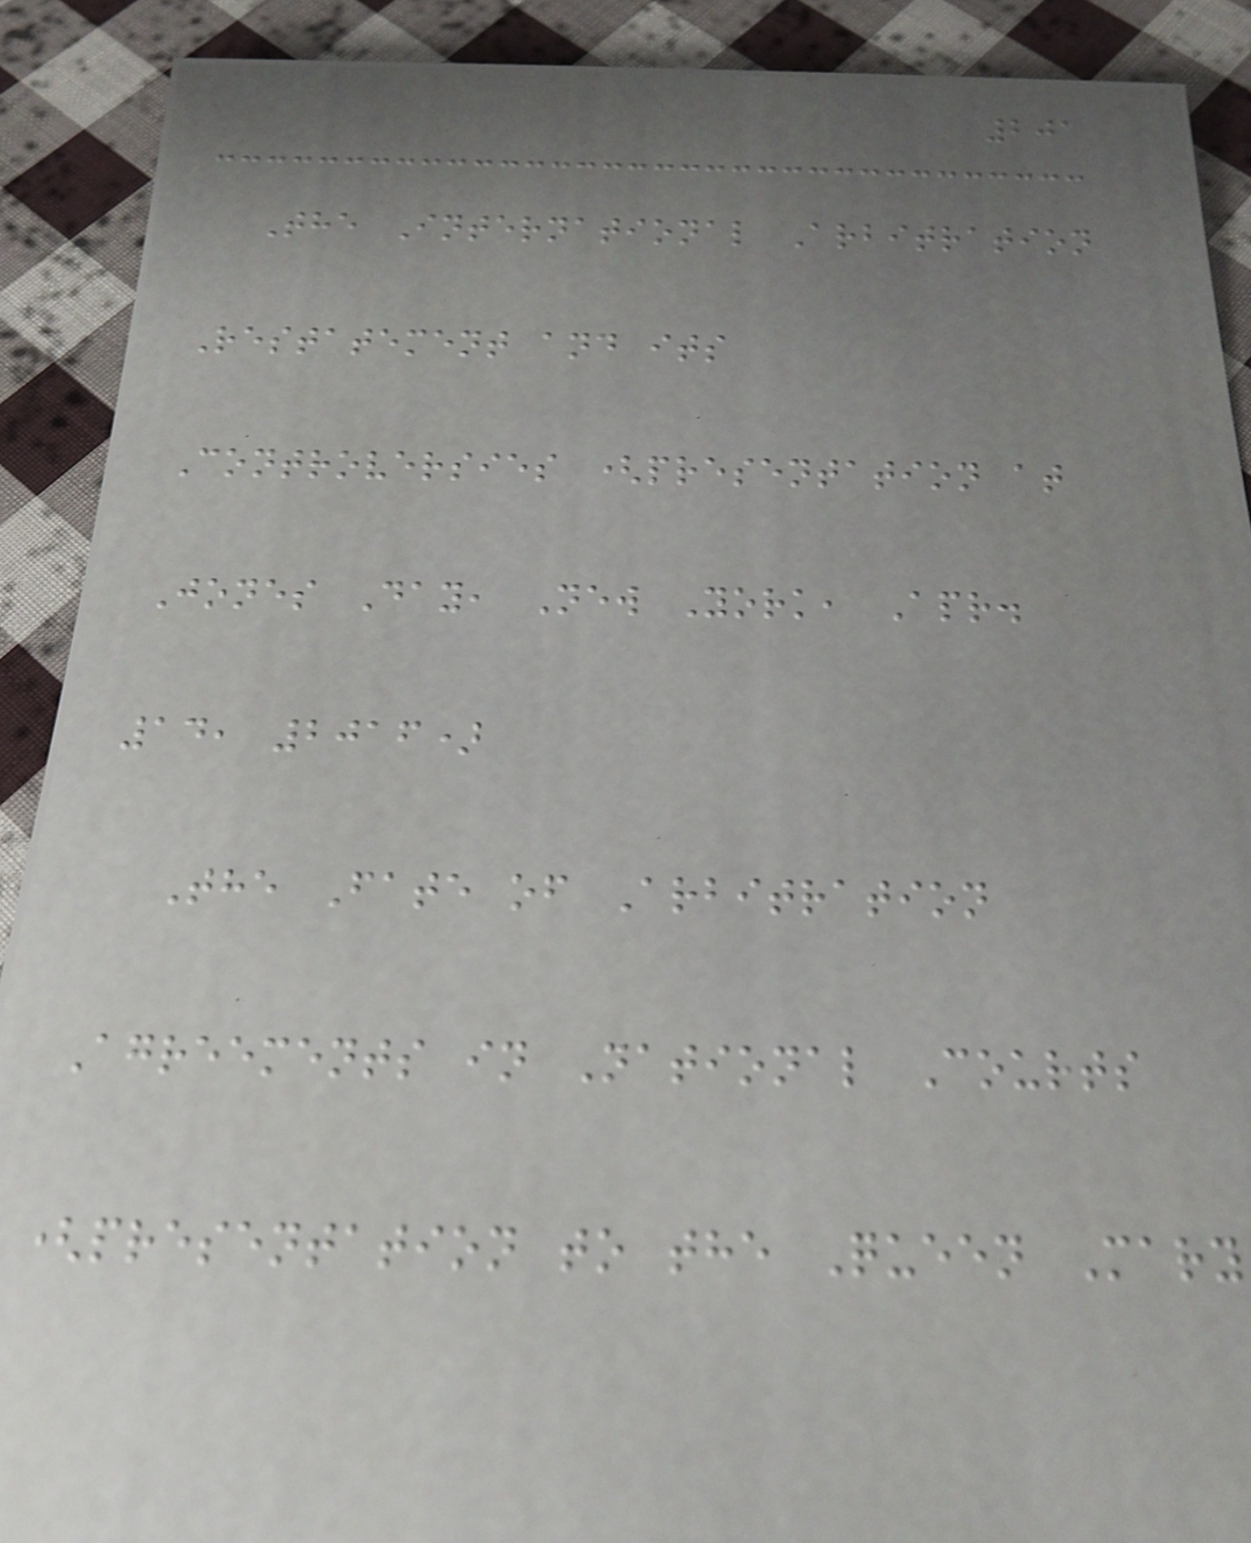201
The International Arbitration
Restatement and its
Controversies (presentation at
Jones Day, New York, Apr.
14, 2016)
The Fate of Arbitration
Agreements in National Courts
(presentation to the Queen Mary
